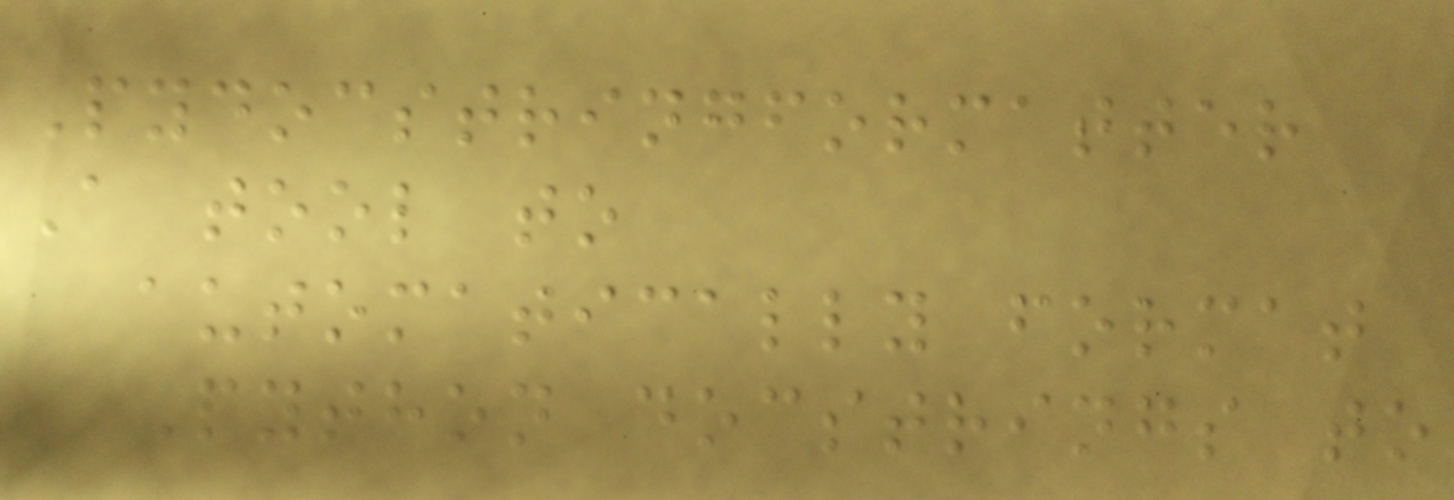Pydocstringformatter
A tool to
automatically format
Python docstrings to
